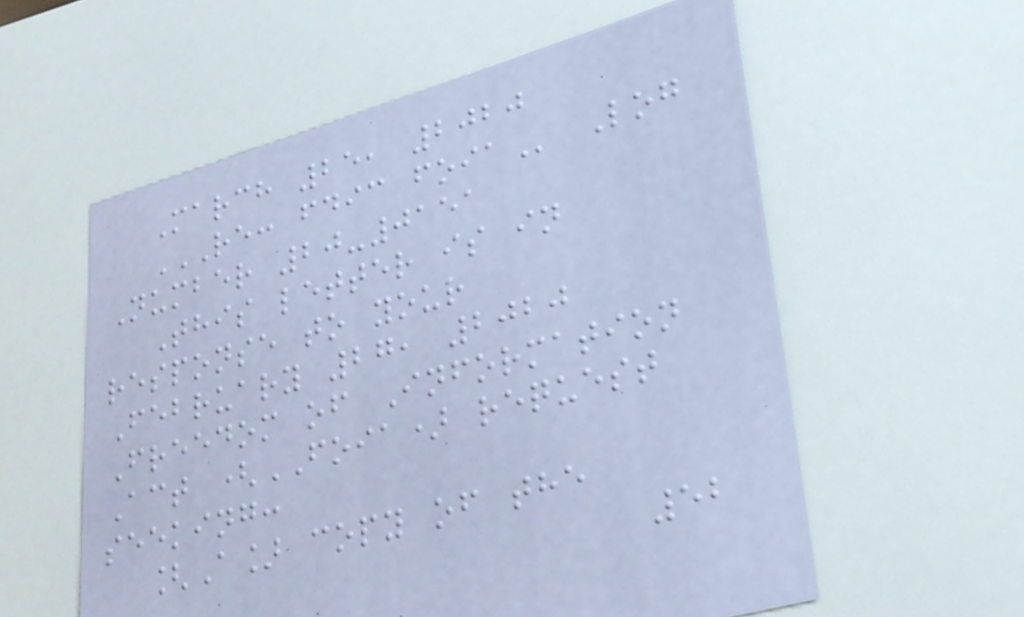March 25, 2020
RE: FDIC FOIA Log
Number 20-0151
This letter is in
response to your
February 27, 2020
Freedom of Information
Act (FOIA) request
seeking:
[A] copy of the
52
